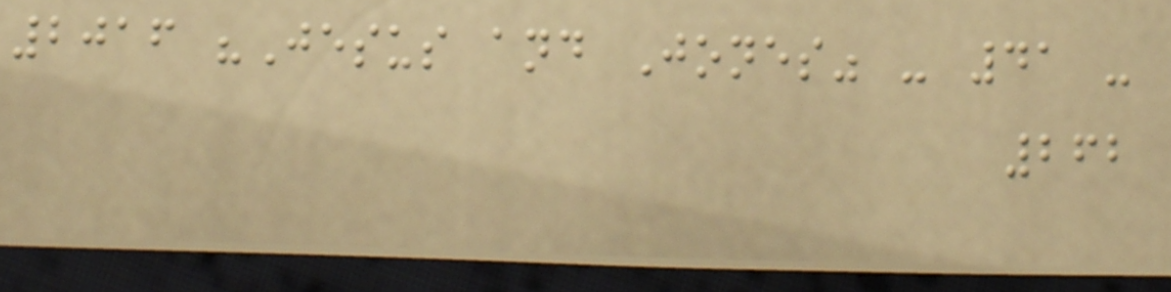2016 "Jesus and Jones" - 41 -
262
